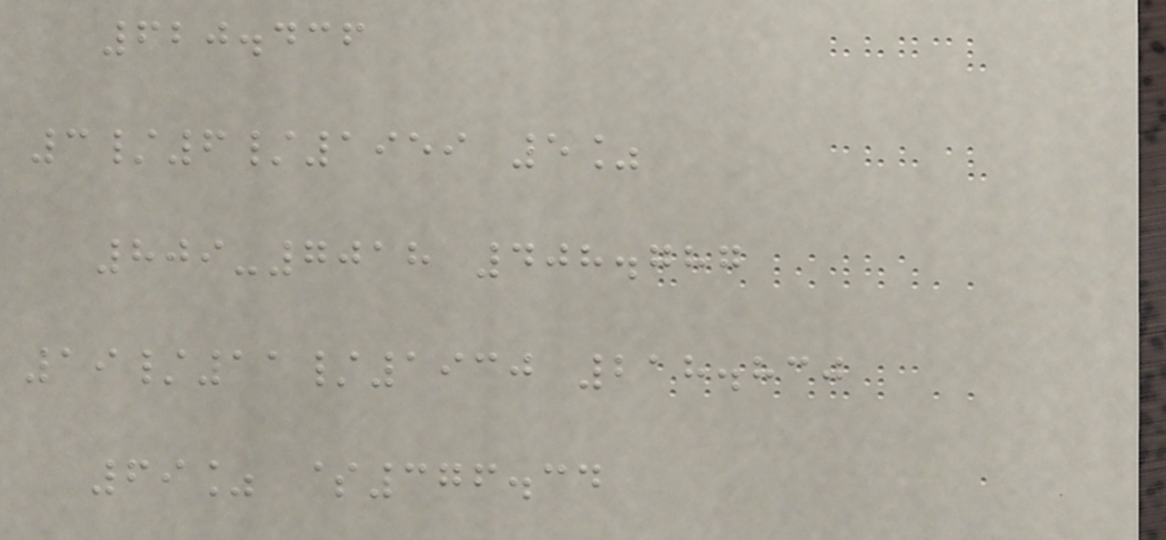620.436
3/6/1959 5%
809-7018 408.787
19/11/1930 218.830
69% $376.34
